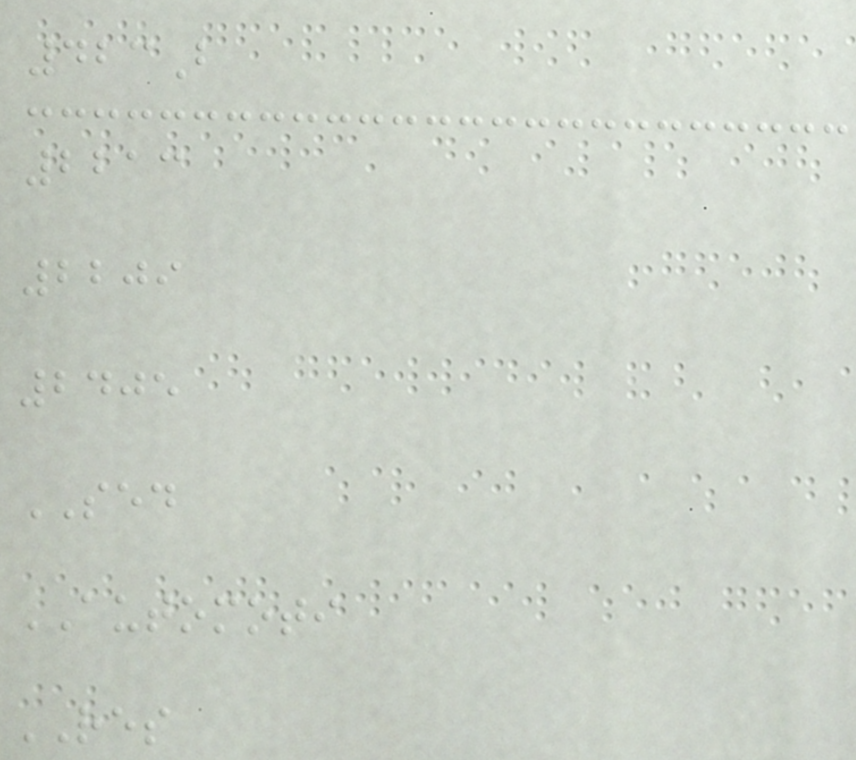423B
2213
2209
2405
SED
AUTOMOTI
RES
